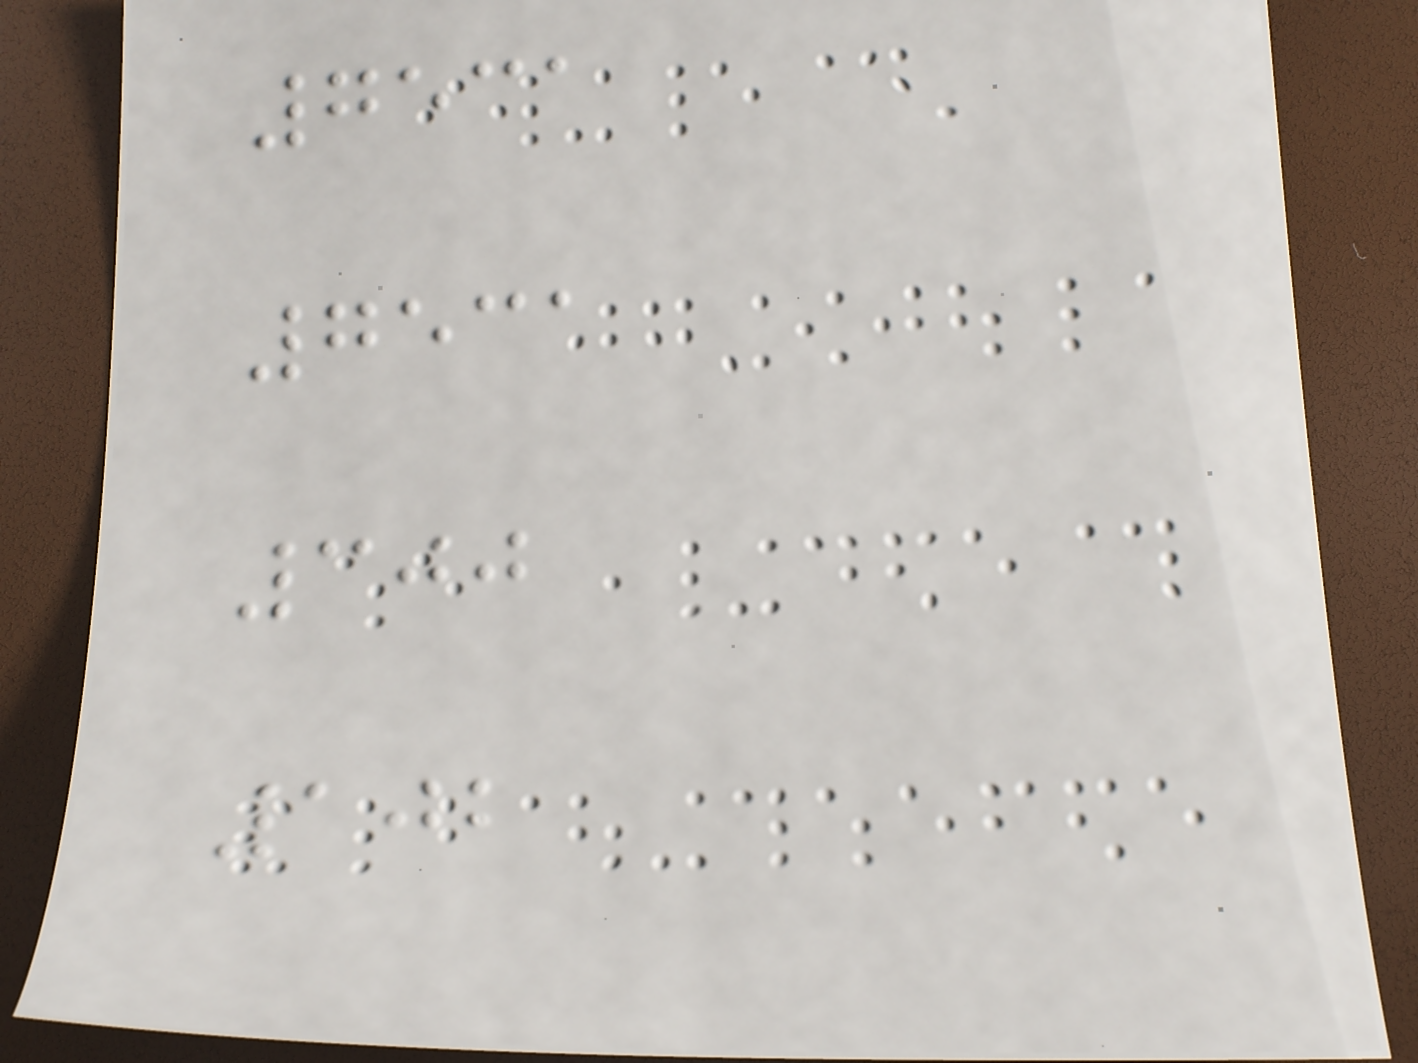7531
7531
300
102
